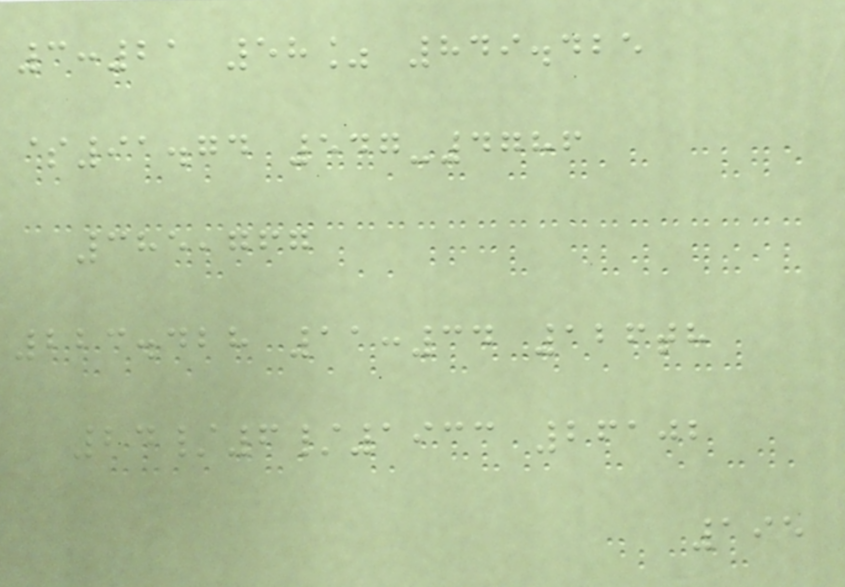3:21 58% 849.425
$91.74 547-4786
385,767
223.428 11:34 126th
24/6/1933 26102
195
